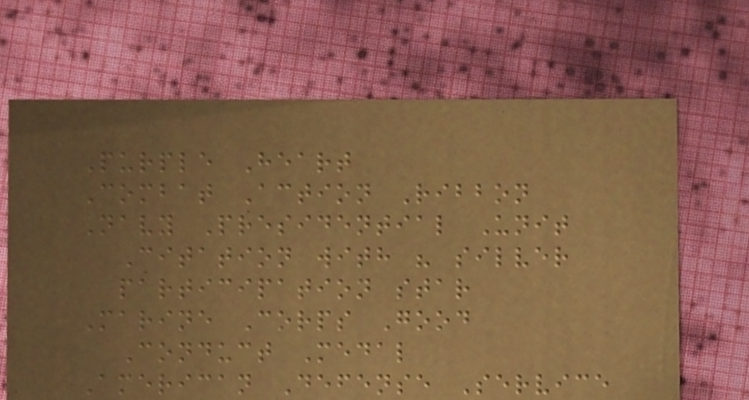Purple Heart
Combat Action Ribbon
Navy Presidential Unit
Citation with " silver
participation star
Marine Corps Good
Conduct Medal
American Defense Service
